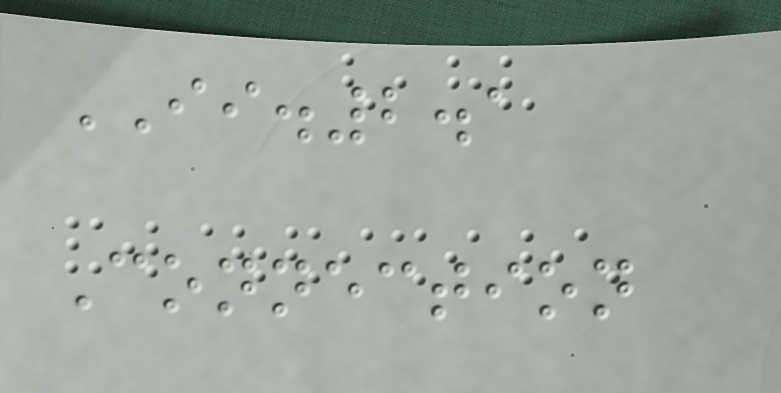II.2.1
Connection
